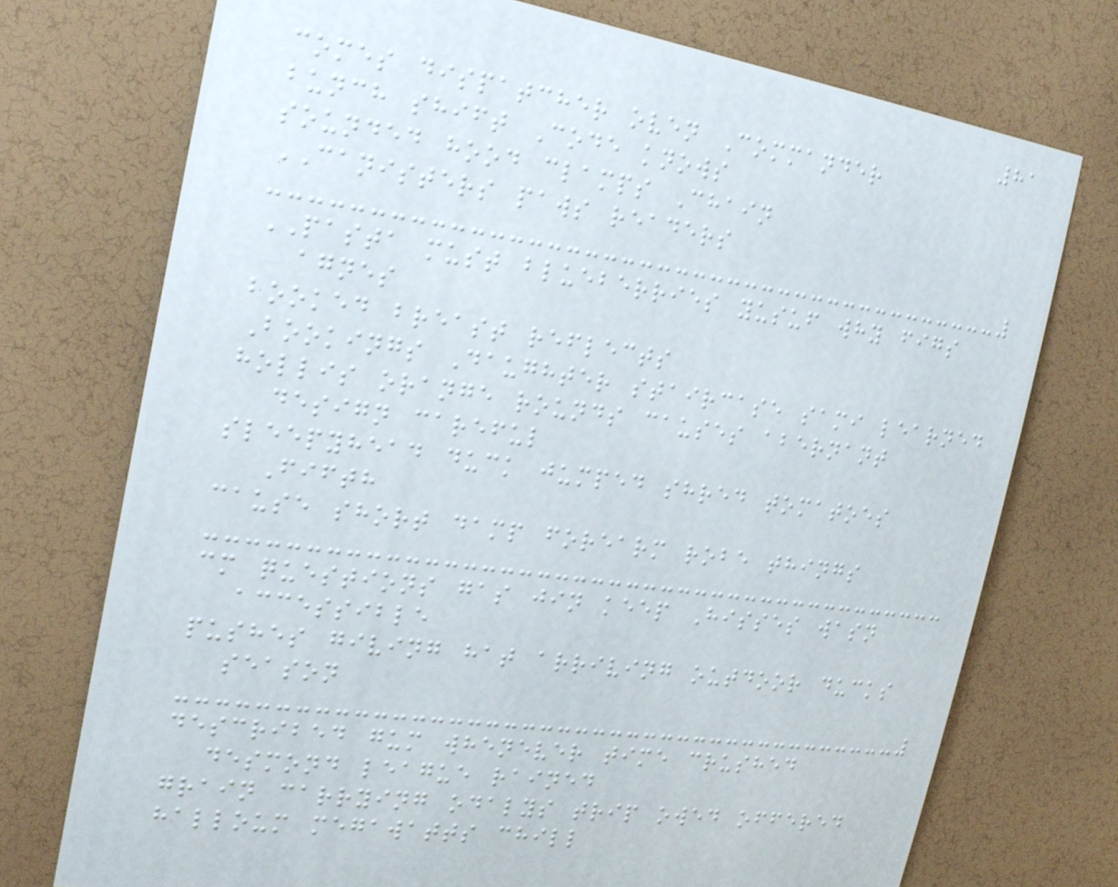81
comes dispatcher oven Commander
bunch shift Code knows
sounded hood clamps Chain
CANISTERS paws readers
PASTA must blueberries yusuf why figs
agnes
booked breast reflects
Bookings Daughter staircase sami learned
hollis orange rounds causes abernant
design careful
sleepyhead duck jumped shred tomatoes
Fifth
cause short damp forearm robe things
cm questions gas jin keep Hisses wasn
accessible
pushes giving hat arriving outdoor ducks
season
described gum whenever time crushed
desmond league rained
grain carrying odalys trip owed offered
halloum megawatts chill
